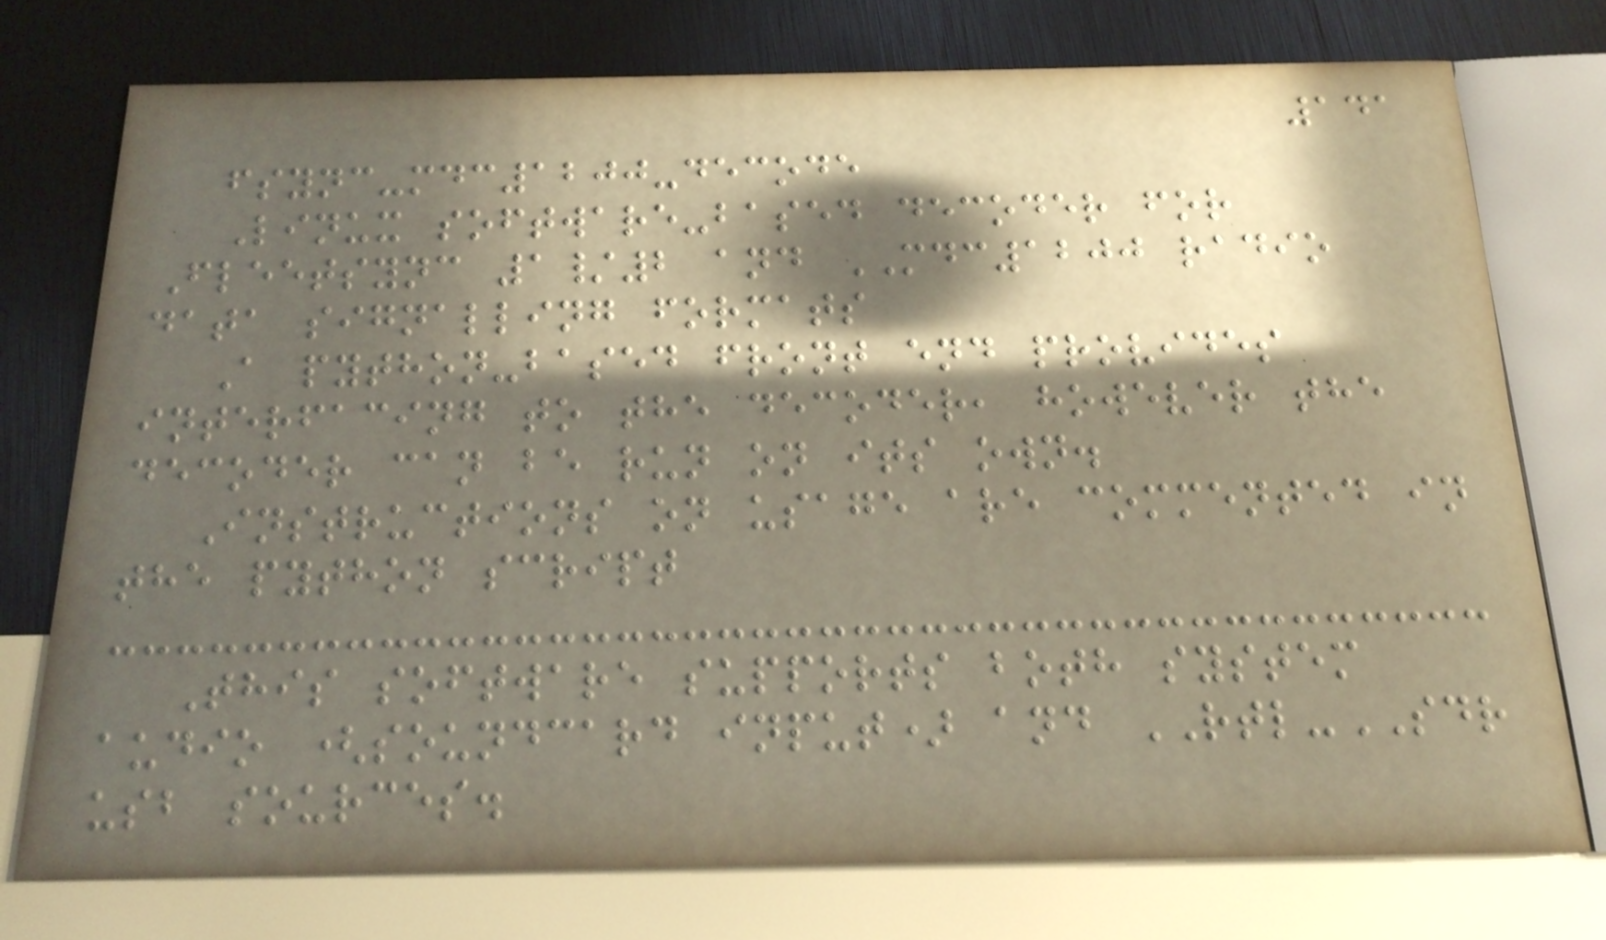141
fsync-mdc1200-decode
Linux software-based decoder for
Fleetsync 1/2 and MDC1200 radio
data signalling formats
A python-based front end provides
interfacing to the decoder, however the
decoder can be run on its own.
Instructions on usage are commented in
the python script
This software supports both system
audio (soundcard input) and RTL-SDR
usb sources.
